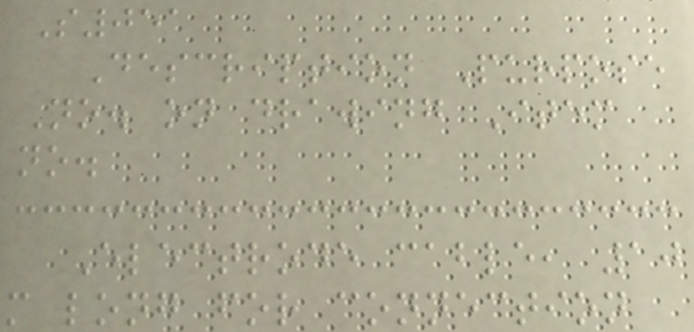S051
Description Purpose
No. on drawing Item
no.
Electrode cable, 10
m long for connection
